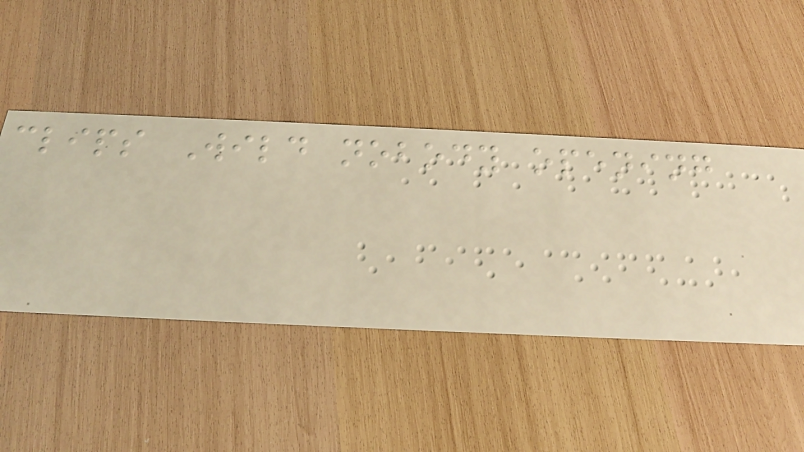clips Wild nobody opening
